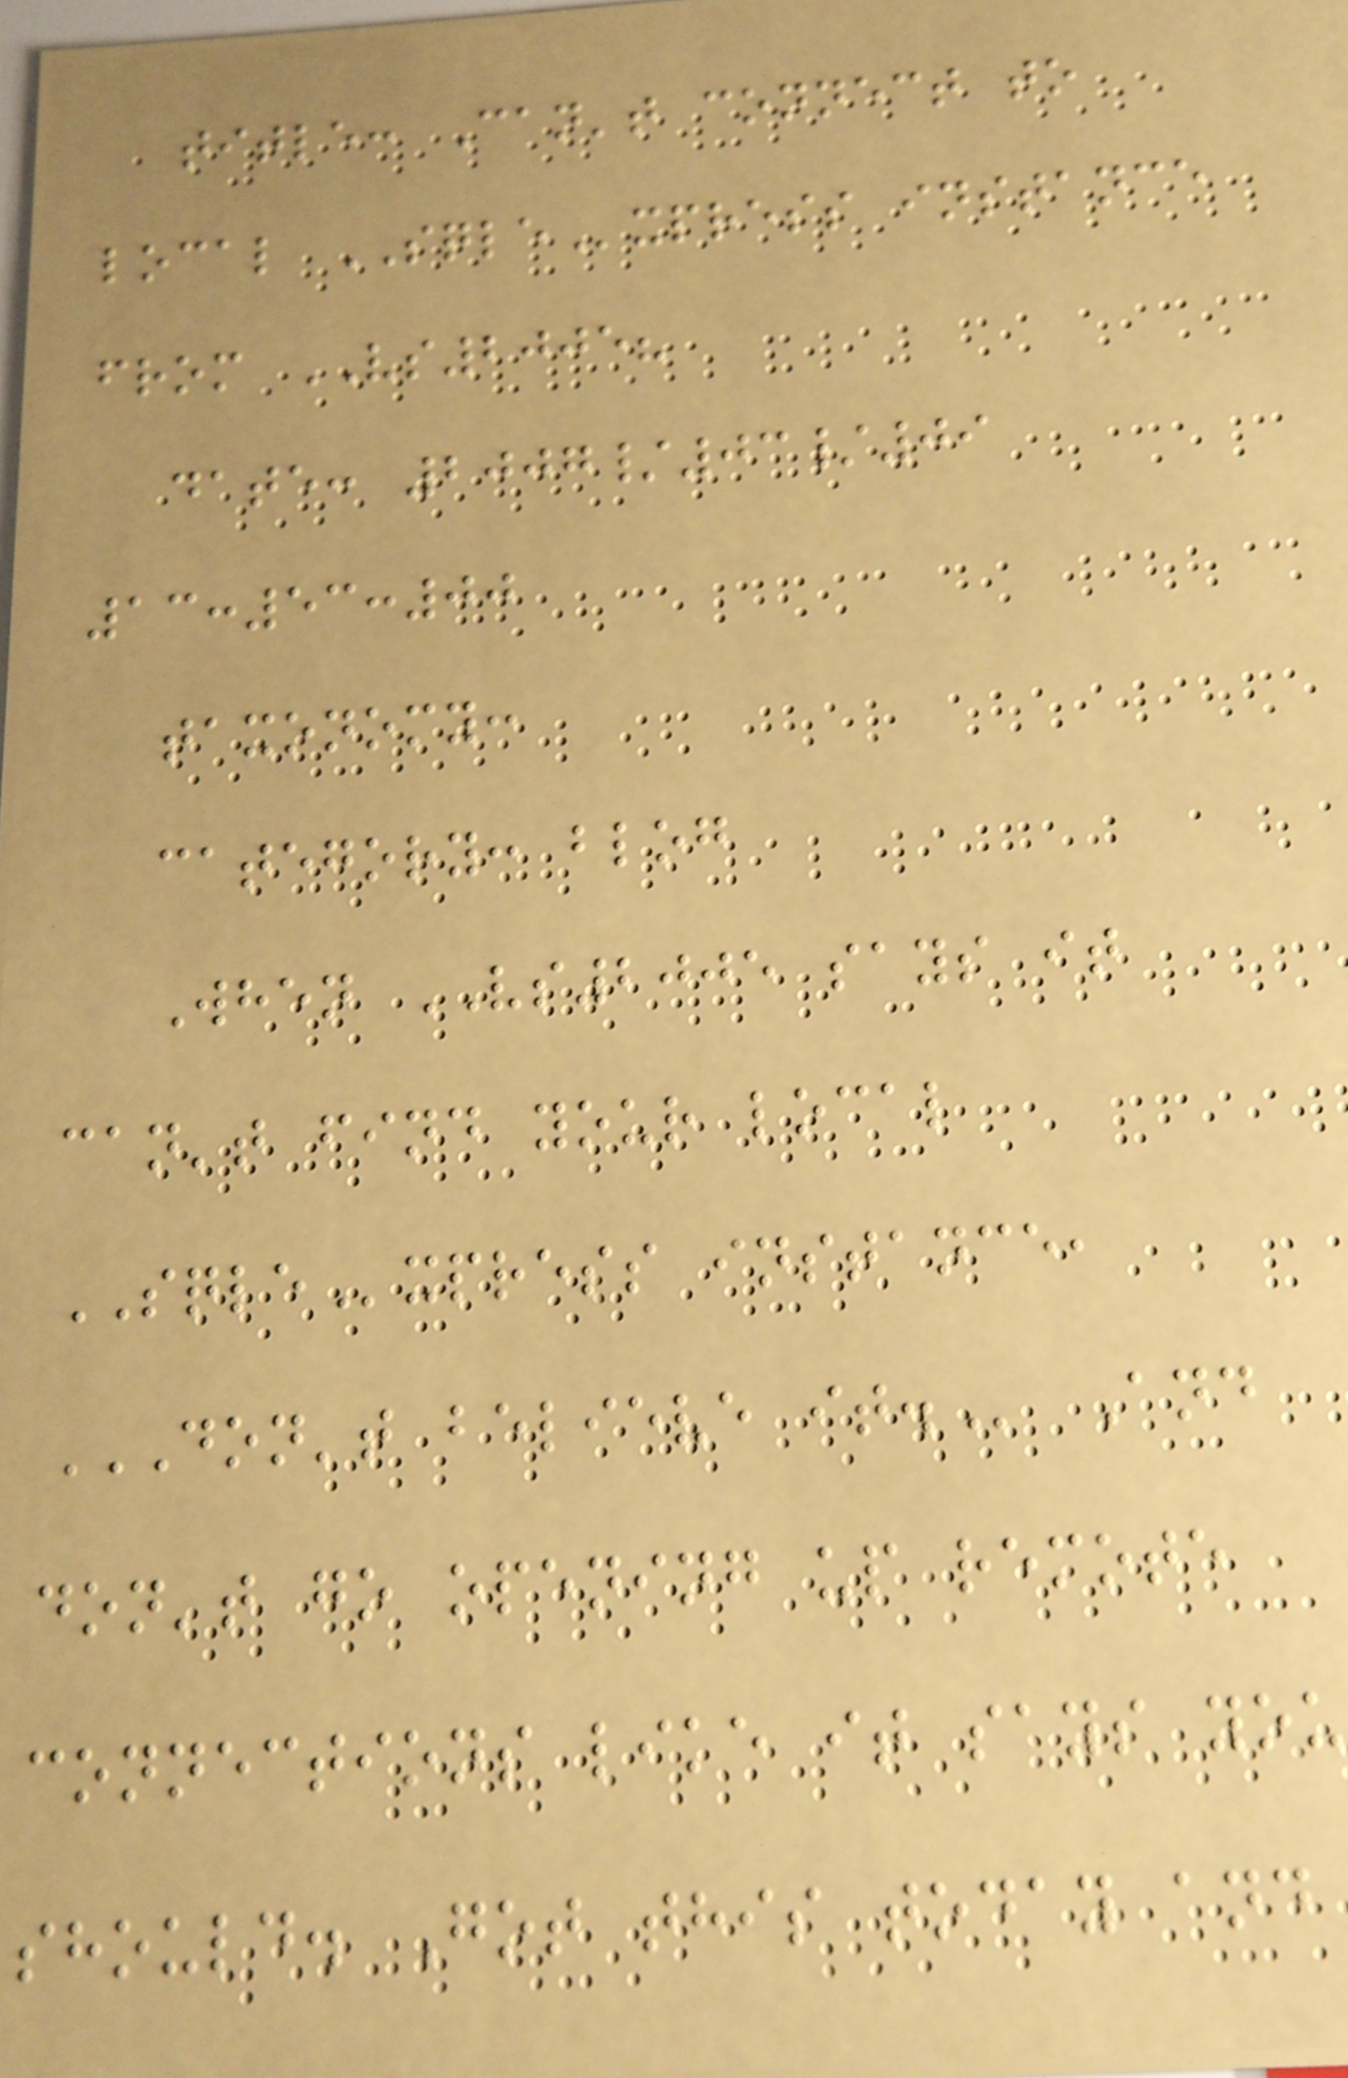title: Can't connect to
local SQLExpress instance
from VS2005?
date: 2007/03/09
13:53:00
taxonomy:
category: blog
When VS2005 says it
can't find your local
SQLExpress instance,
DON'T BELIEVE IT. And
don't go opening up remote
connections like it says you
should. Got this today and
